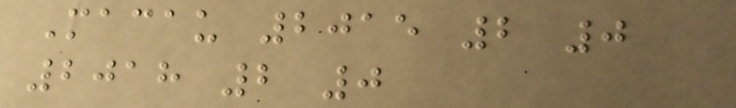Macau 2015 2 0
2018 2 0
